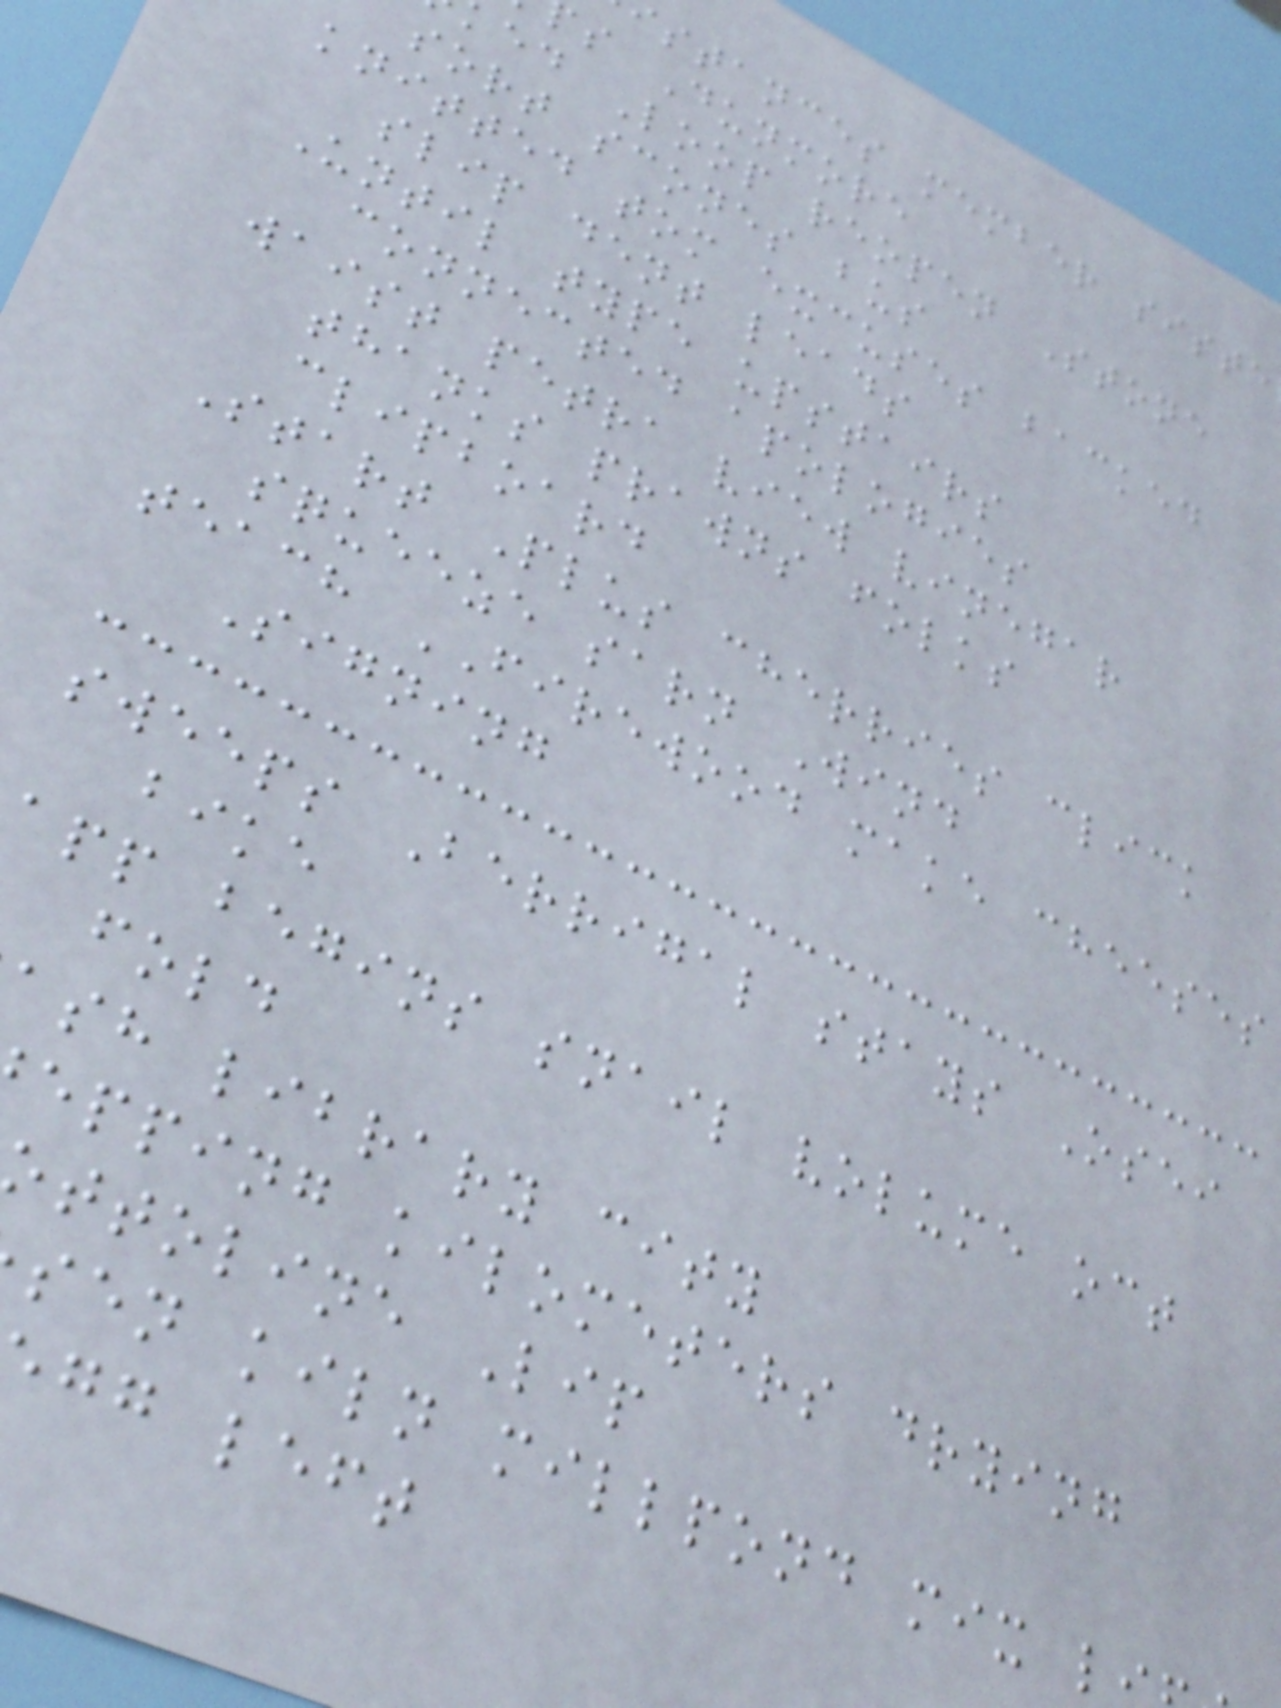stances member siste
s Dunmore
ed Loop reopen Stone
sort scones bus
knitted tom excuses backed
slip dent leads
Until type upstairs
connected apologies
waist petra view vinegar
thanks prawns folks
clipboard
Start Plus cherries click
squeeze sarn Wind
teach FIREWOOD make cheeses
Signing
sweeps Berrigal stays Osei
bike
app begins snail volume oct
fold
ash library city
epping kilometers drying
ttoline Lip
sen kiln millpond mix l
gg left
